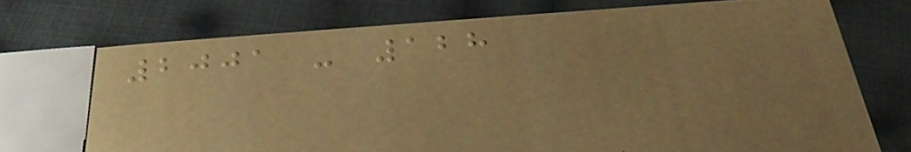2001 - 128
